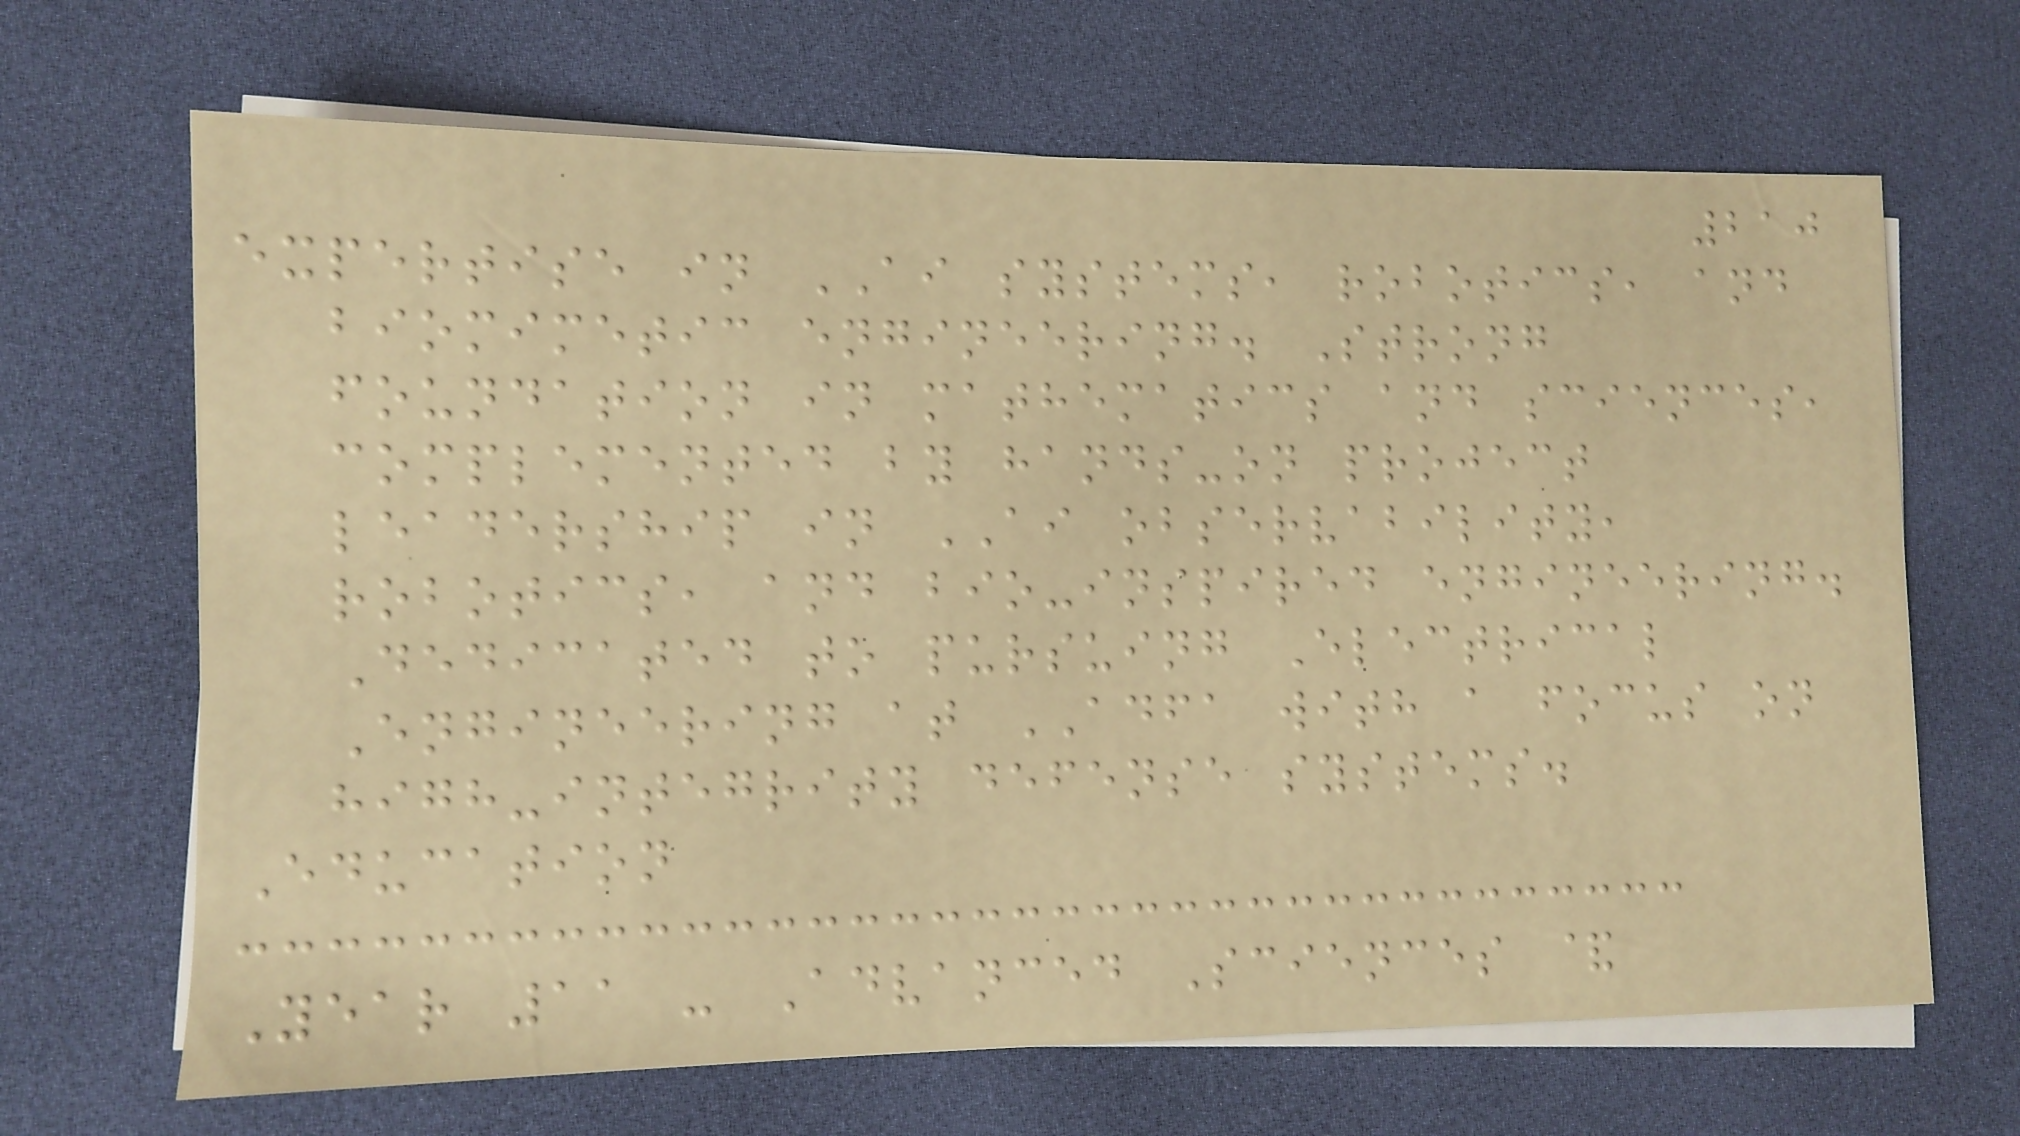210
expertise in AI systems, robotics, and
biomimetic engineering. Strong
foundation in mathematics and sciences,
complemented by hands-on project
leadership in AI observability,
robotics, and bio-inspired engineering.
Dedicated to pursuing Electrical
Engineering at ADFA with a focus on
high-integrity defense systems.
Education
Year 11 - Advanced Sciences &
